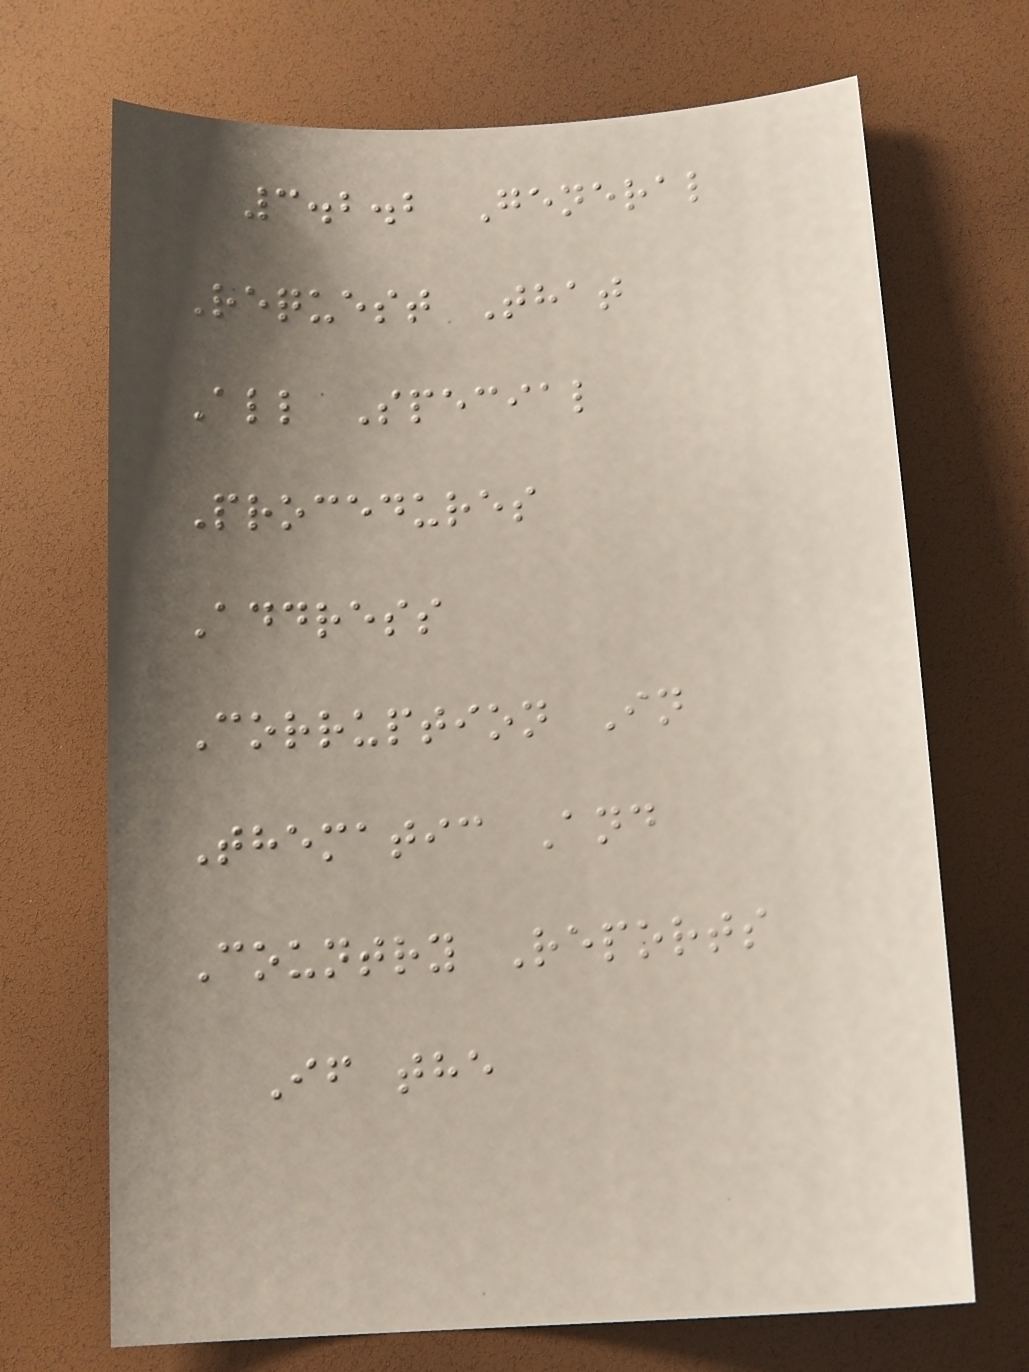3.2.2 General
Request That
All Special
Procedures
Address
Corruption In
Thematic And
Country Reports
If the
